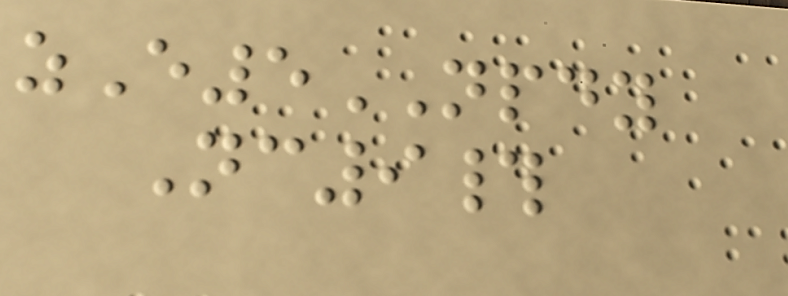zE5NPDY
Nc9#
